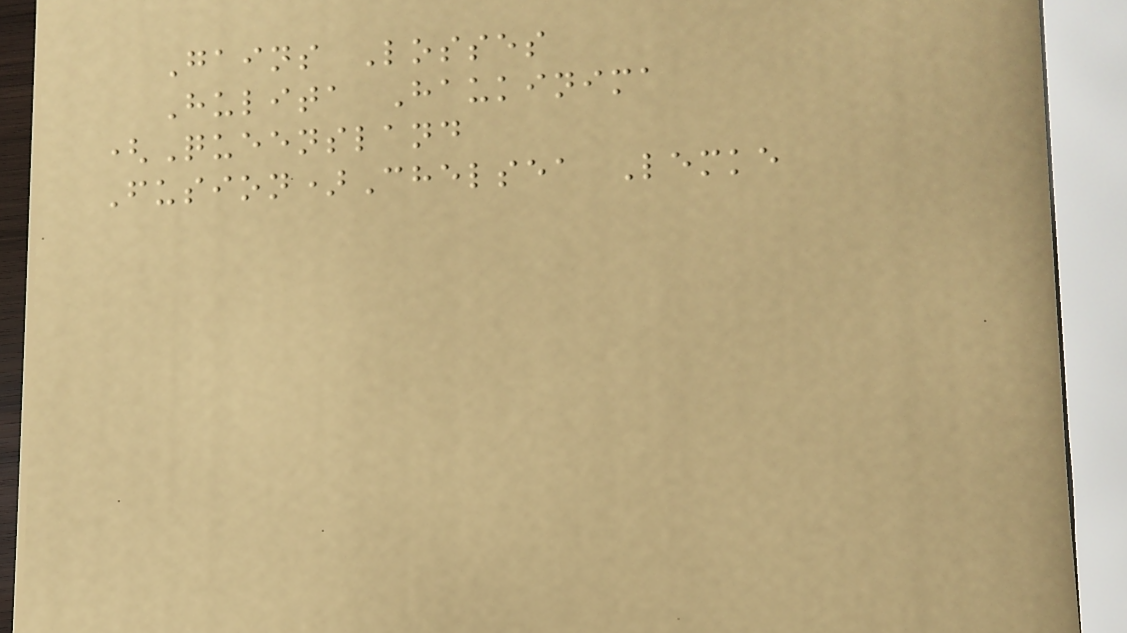Gains Losses
Hulita Haukinima
(Queensland
Fusion)Chelsea Lemke
